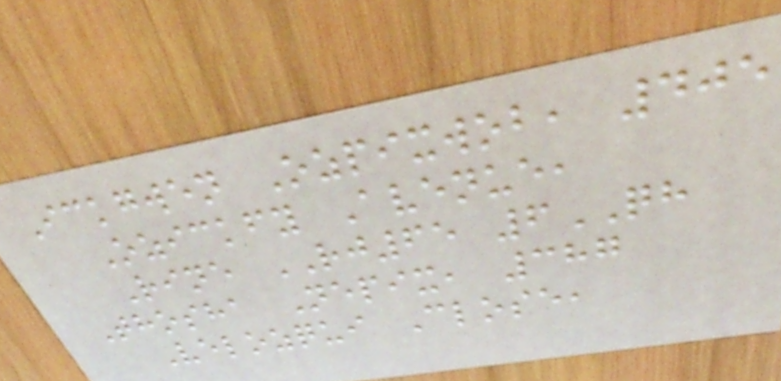Ickgwen Ozpixwob, 405
Ozickfy Avenue,
Rine RJ65 6QH
Thosha Nepix, 387
Velozqui Close,
